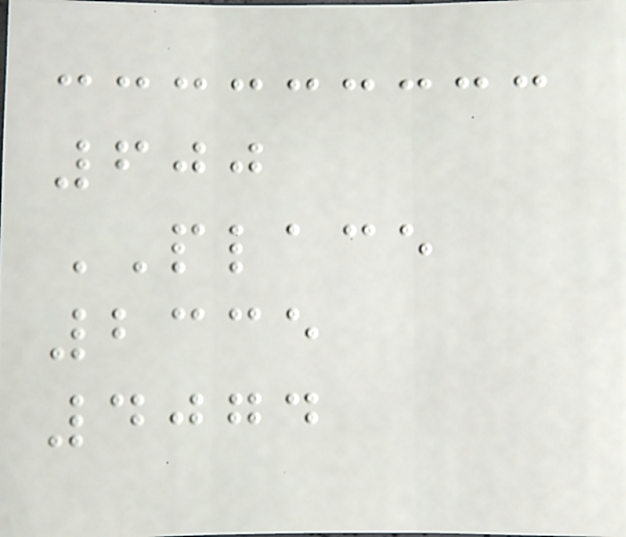600
PLACE
2335
4074
